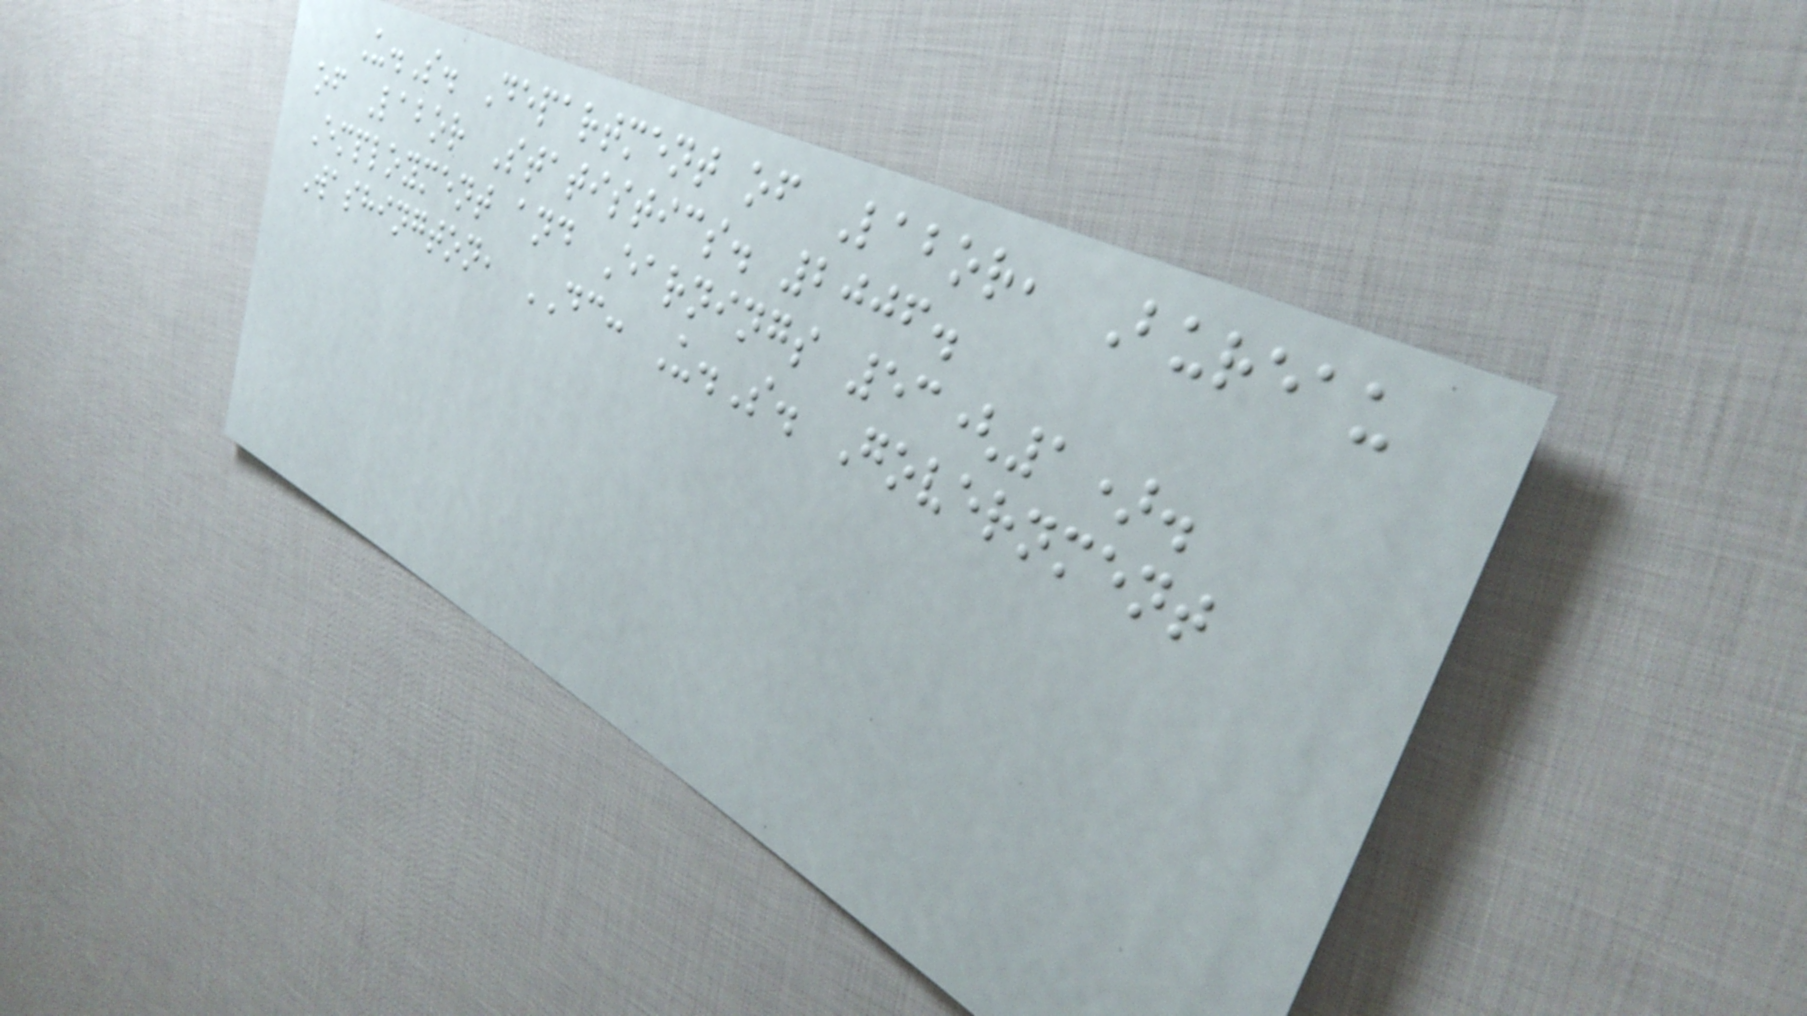U.S. Department of Labor, Bureau
of Labor Statistics. 2006.
Employment and Earnings 53(1).
Washington, DC: U.S. Government
